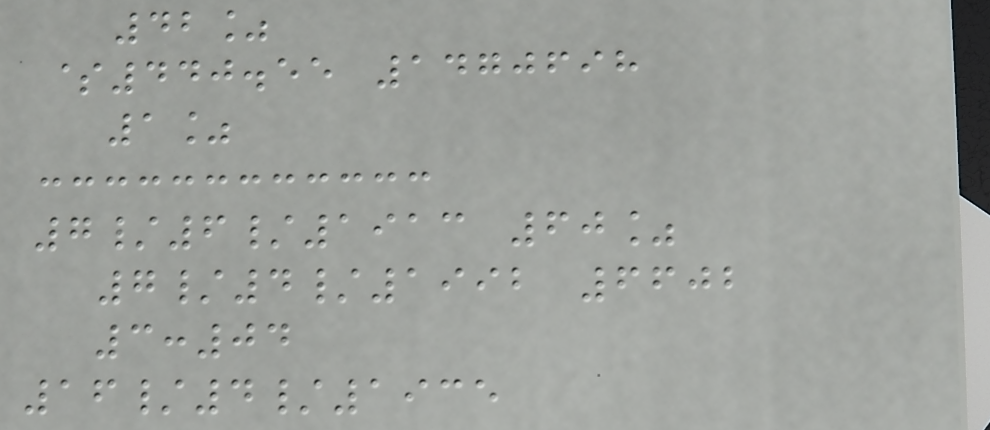42%
$440.55 1470698
1%
7/6/1913 60%
7/4/1992 6602
3:04
16/4/1935
